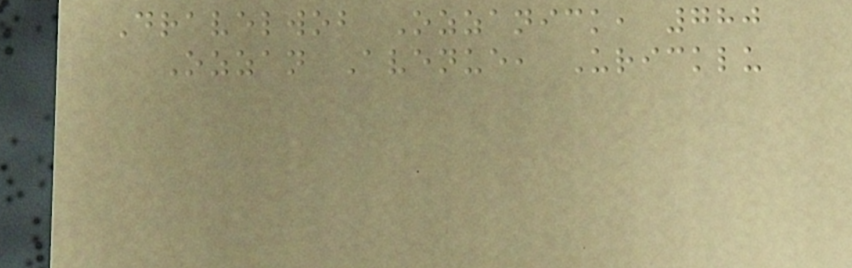Dravelwob Ozzanick, 780
Ozzan Avenue, Uricklu
